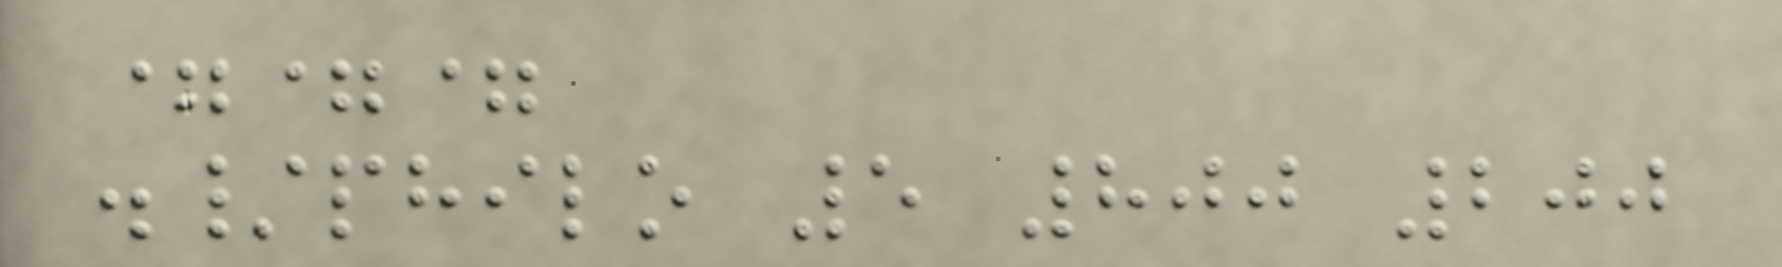===
./philo 5 800 200
